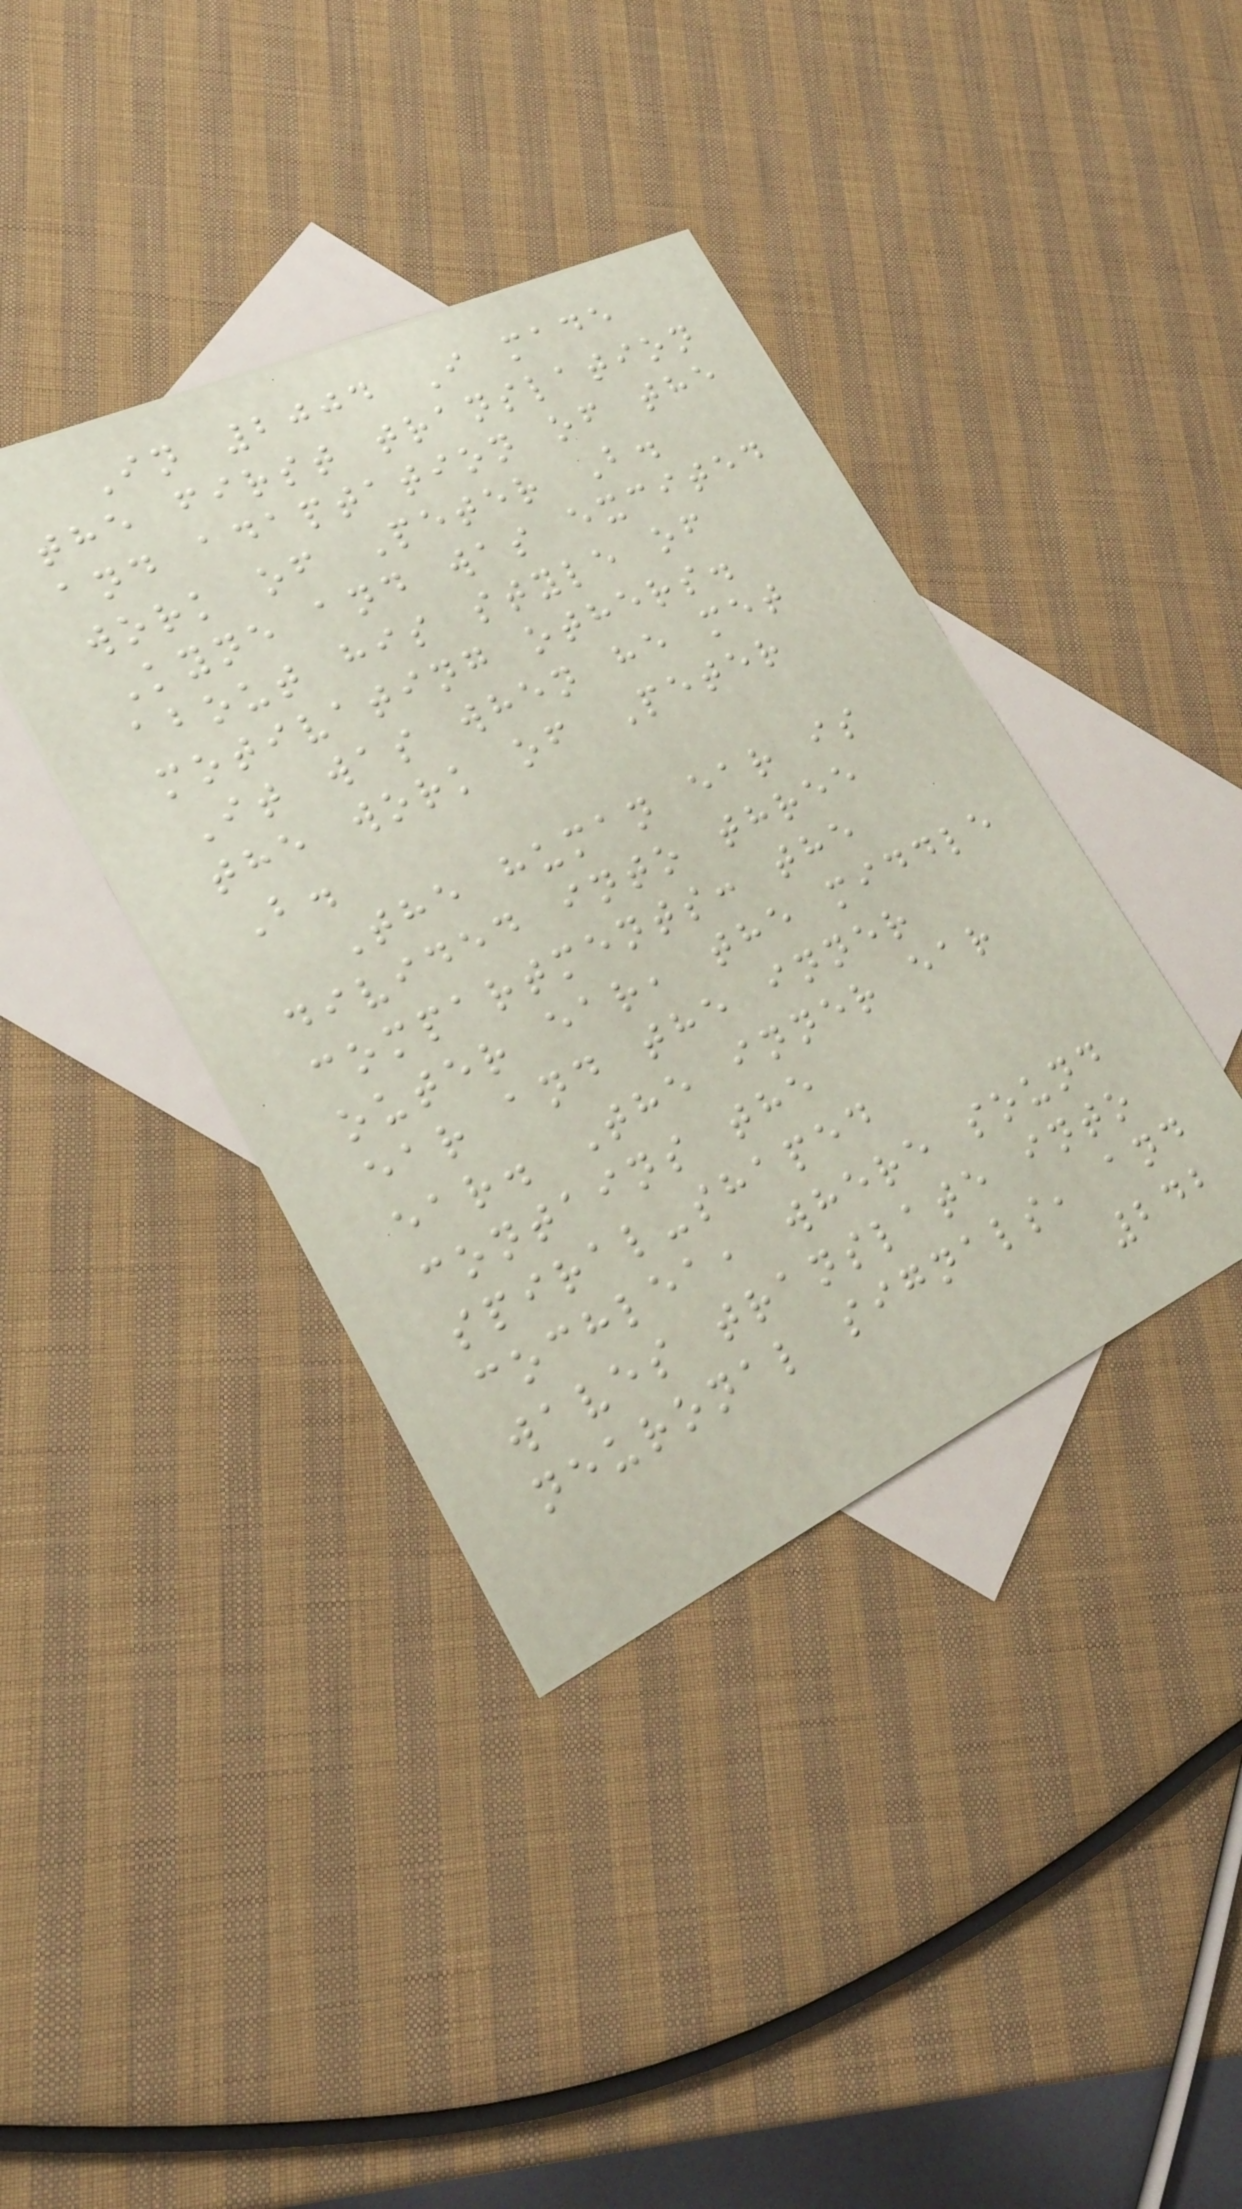In 2004 I made
the first translation
and adaptation of the
work of Peter B.
Kyne and was excited
about his style of
motivating others.
It was when he met
the work of Peter
B.
The human ear is
divided into three
compartments: the
outer ear, the middle
ear and the inner
ear. The inner ear
contains the
spiral-shaped
cochlea, where sound
waves translate into
neuronal signals, and
242
